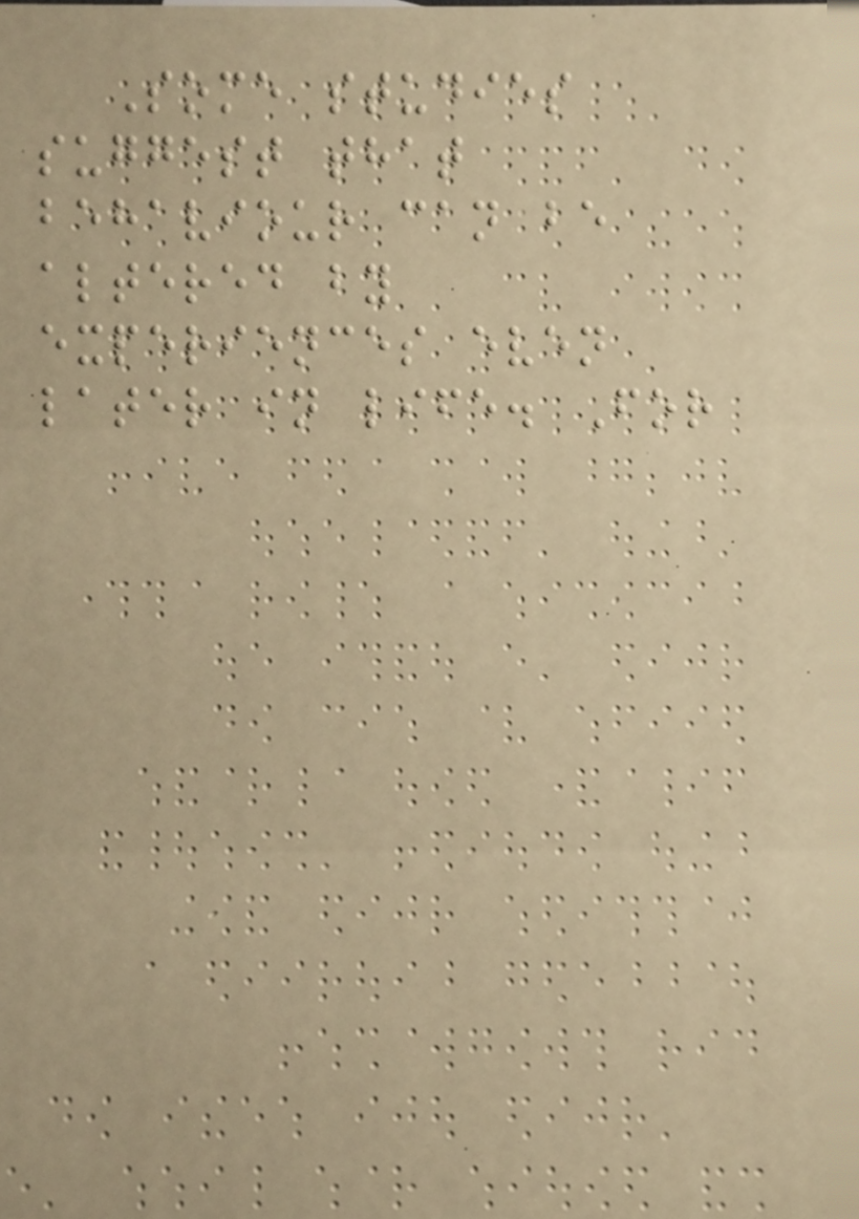Some studies
suggest that
behaviour can be
altered by
experiences even
later in life. For
